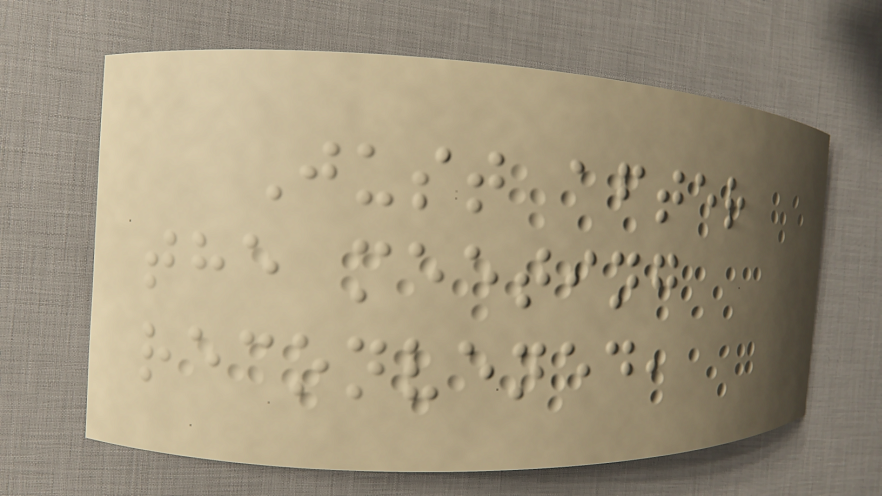Just after
the meeting
reconvened,
